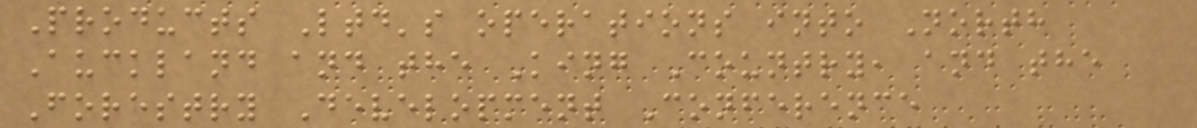Products Ltd's operations into North
Auckland and the King Country, and the
Forestry Development Conference
